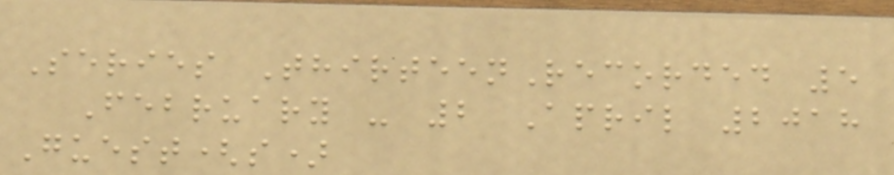Series ThirteenRecorded 5
February - 2 April 2018
Guest(s)
